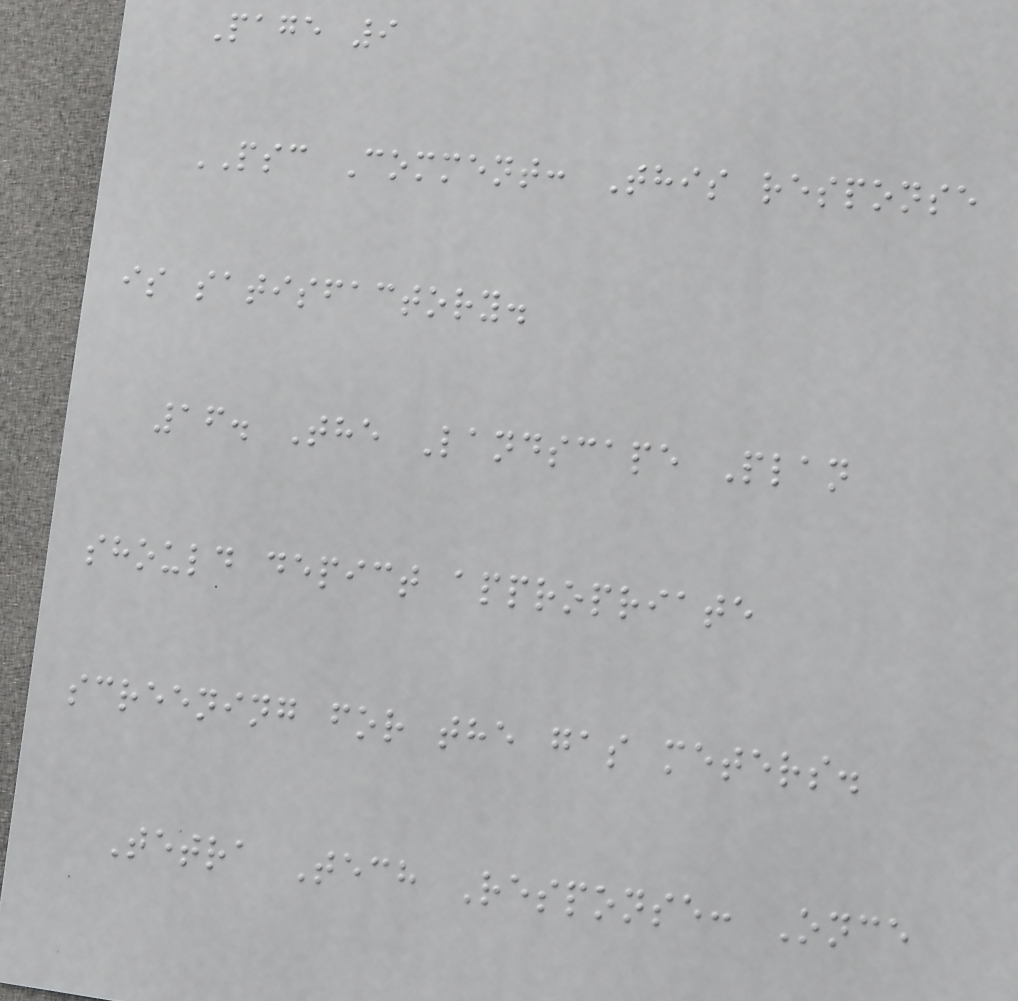Page 9
PSC Comment: This response
is satisfactory.
16. The Landscape Plan
should depict appropriate
screening for the gas meters.
Tetra Tech Response: Once
